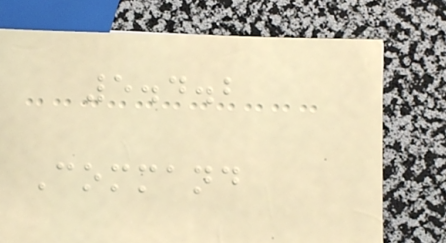5.4.2
Command
